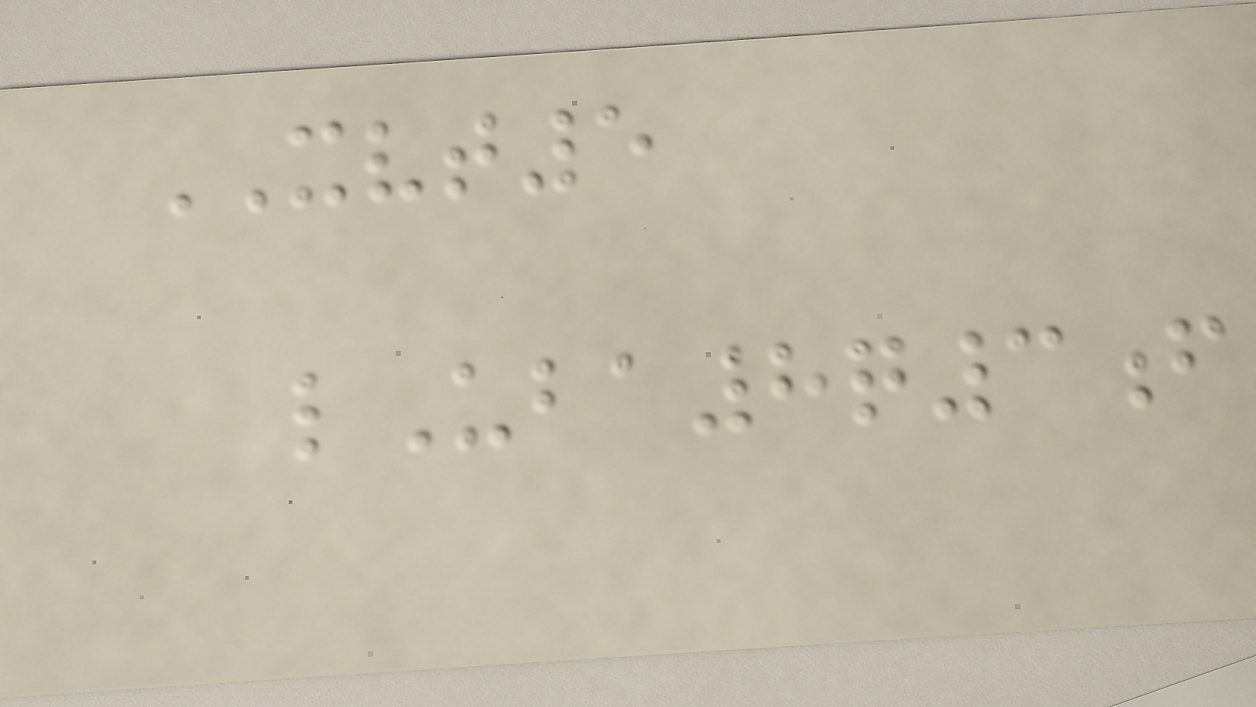XVT5
lUba8q3f
